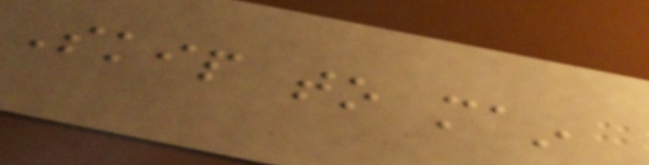Skip to main
